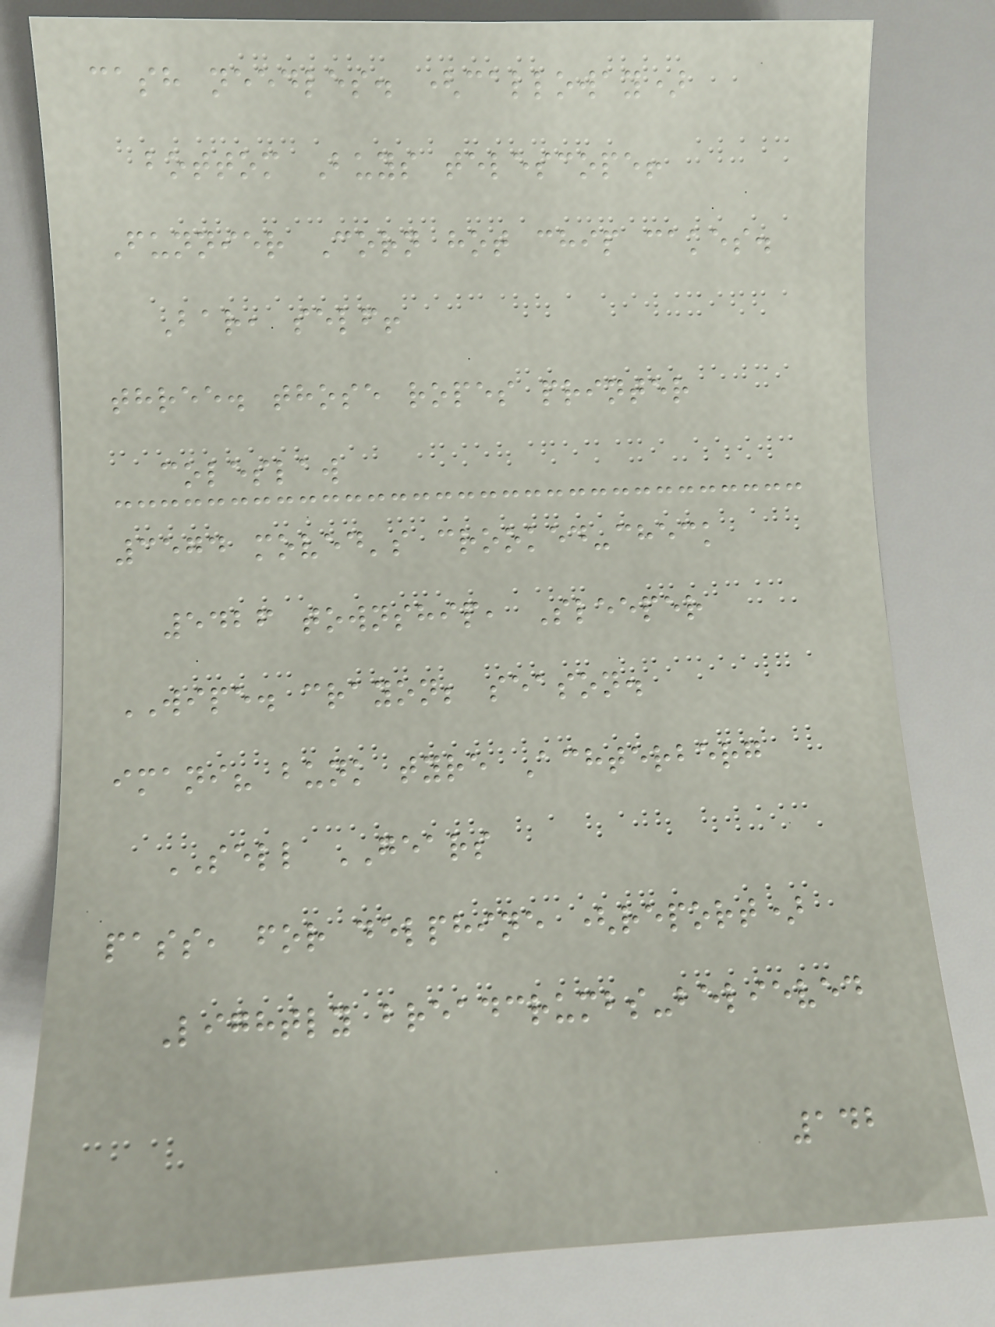cash needles. (calloway)
bottom Buys telescope!
Funnier Corn hot chip cakes.
Bar, self!
three. those ropes printer
coleslaw
3574 moved's crooked-check
5426 township, Sleeper
WIPE. crayon; season.
imani? bunk tyre Achterberg
SELL GEARS
pass, for delphine (report)
Lightly breadcrumbs-believed
142
